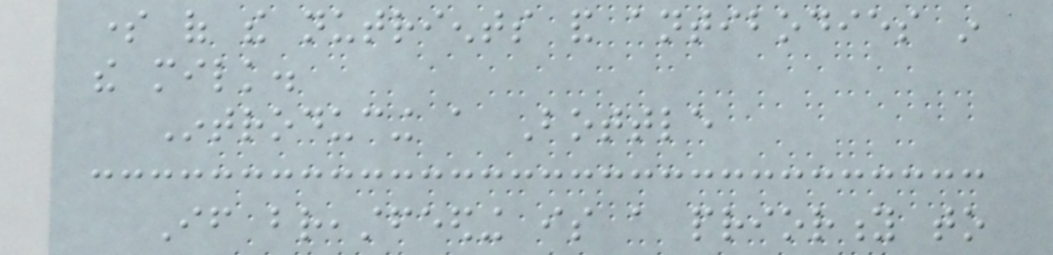some of the nutrients and antibodies in
the milk.
Introducing a Bottle
If breastfeeding is a priority to
